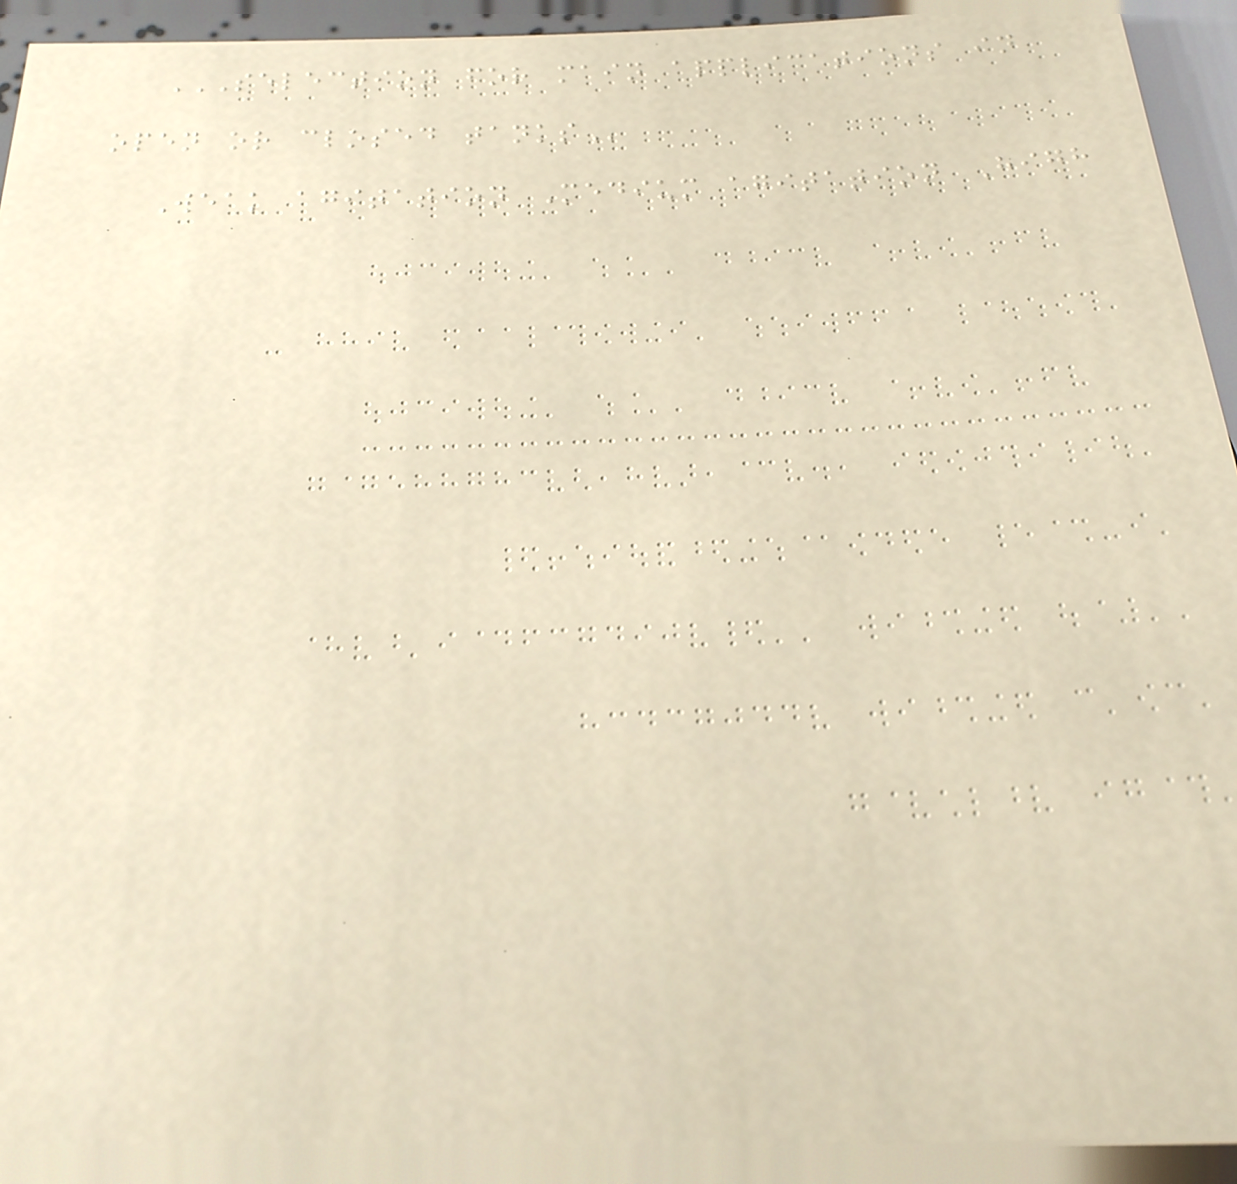SELECTION FOR MAIN APPLICATIONS IN
OPEN OR CLOSED TANKS
Weak agitation Medium agitation High
